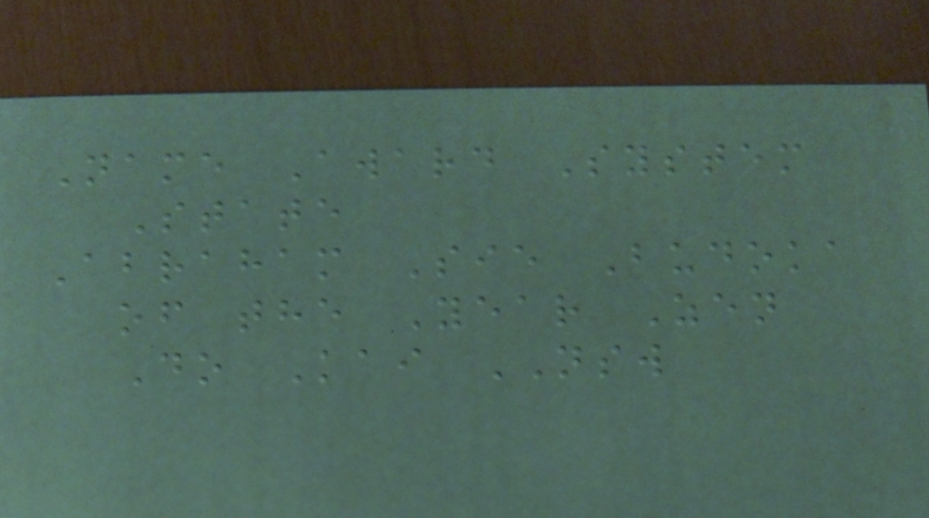Name Award System
State
Abraham Sie Budoka
of the Year Zen
Do Kai NSW
